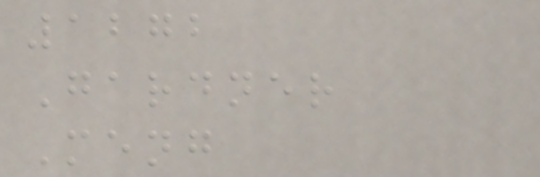1272
Gardner
Meng
